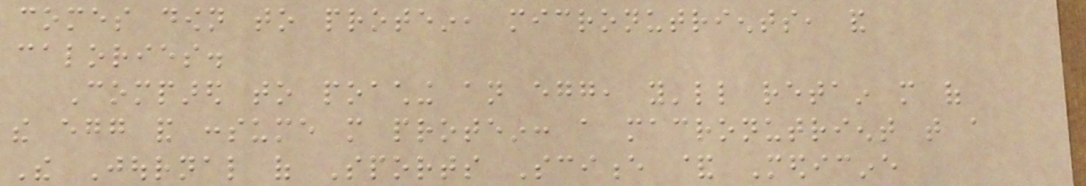comes down to protein, micronutrients, and
calories.
Compared to poaching an egg, you'll retain more of
the egg and consume more protein: a macronutrient that a
The Journal of Sports Science & Medicine
